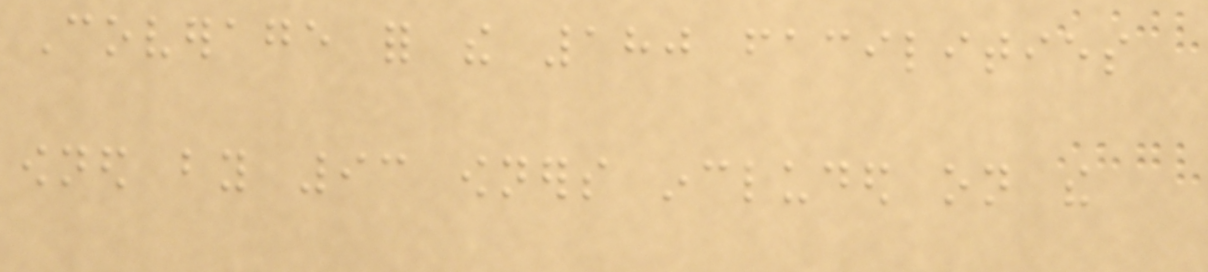Coverage for the 180 facilities
owned by 93 owners included on the
